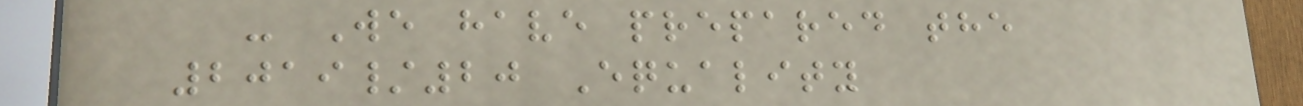- We have prepared the
2019/20 Equality
